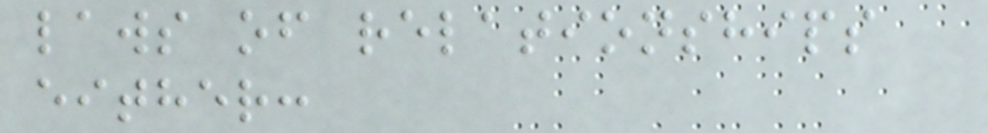laws of relationships
either:
